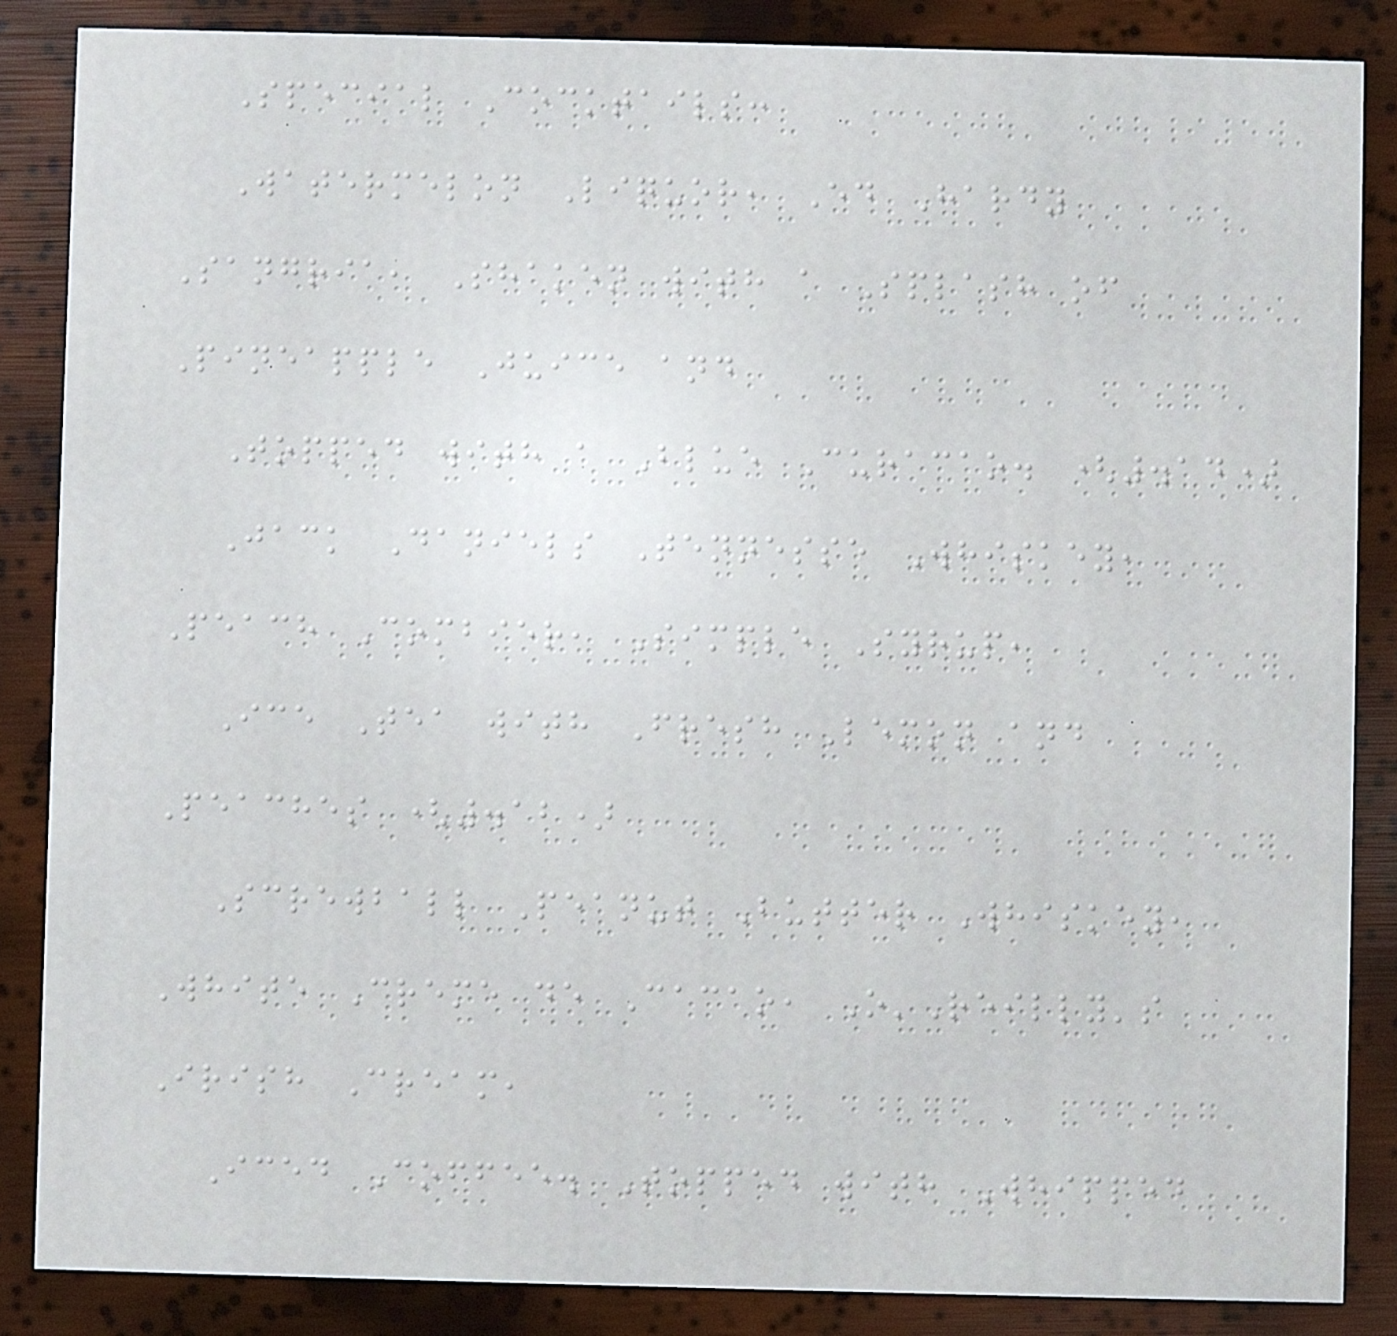Special Cocktails:
Watermelon Liquor, Ed Hardy
Sangria, Shaken with a Splash of
Pineapple Juice and
Topped with a Blue Curacao. (.14)
Jack Daniels Tennesse Whiskey,
Peach Combier, Simple Syrup,
Ice Tea with Fresh Lemon and
Peaches (.12)
Screwball Peanut Butter Whiskey,
White Creme de Cacao, O'Reilly's
Irish Cream,
Iced Coffee. Topped with Whipped
